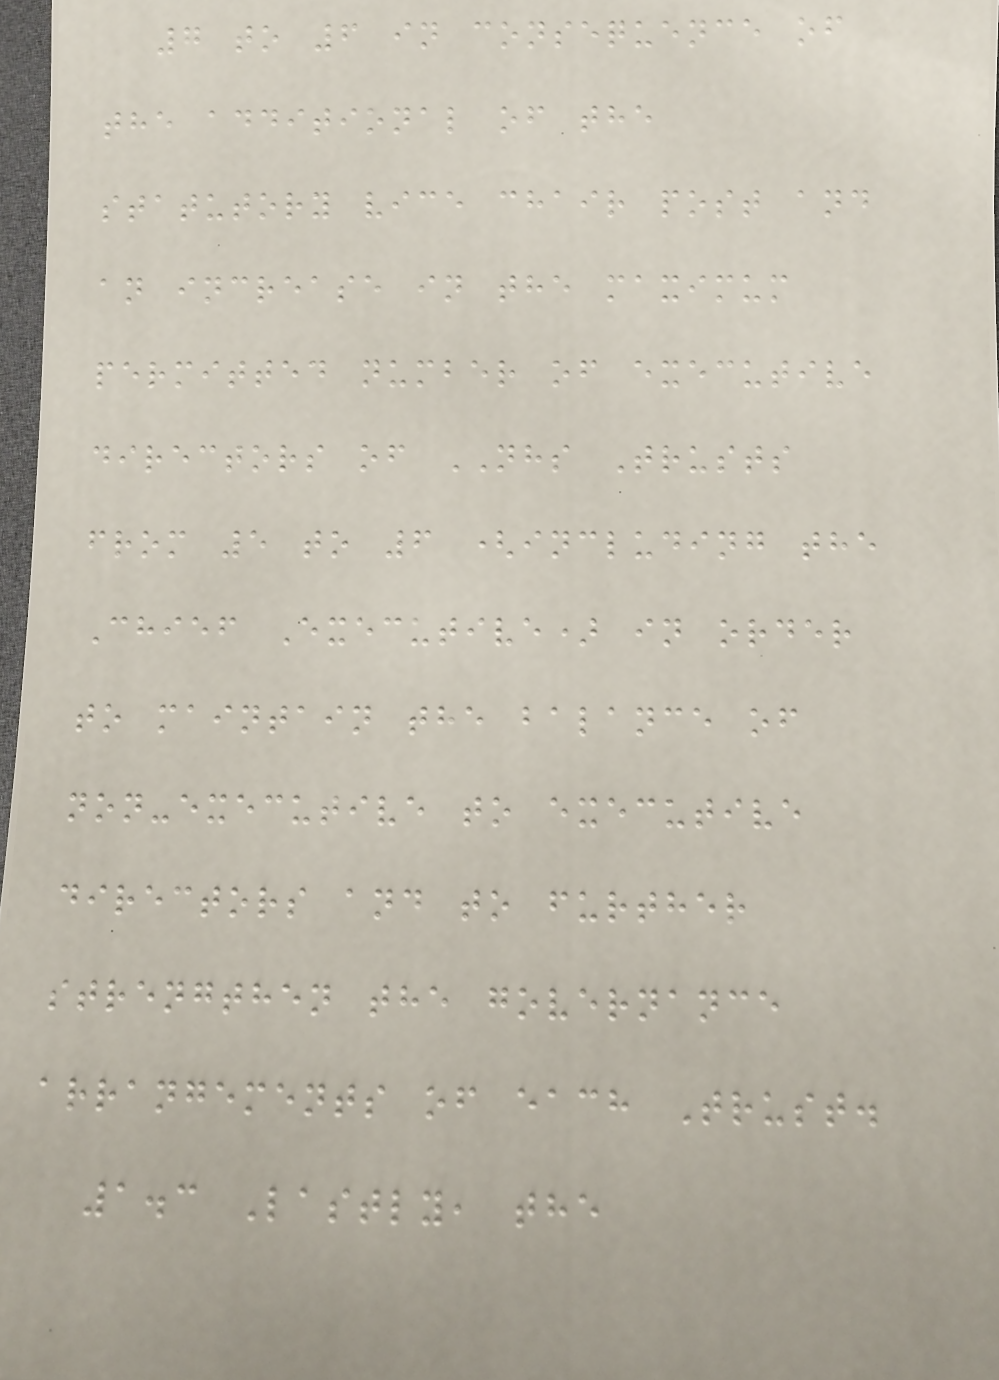7 to 6 in consequence of
the additional of the
statutory vice chair post and
an increase in the maximum
permitted number of executive
directors of NHS Trusts
from 5 to 6 (including the
Chief Executive) in order
to maintain the balance of
non-executive to executive
directors and to further
strengthen the governance
arrangements of each Trust.
1.3 Lastly, the
